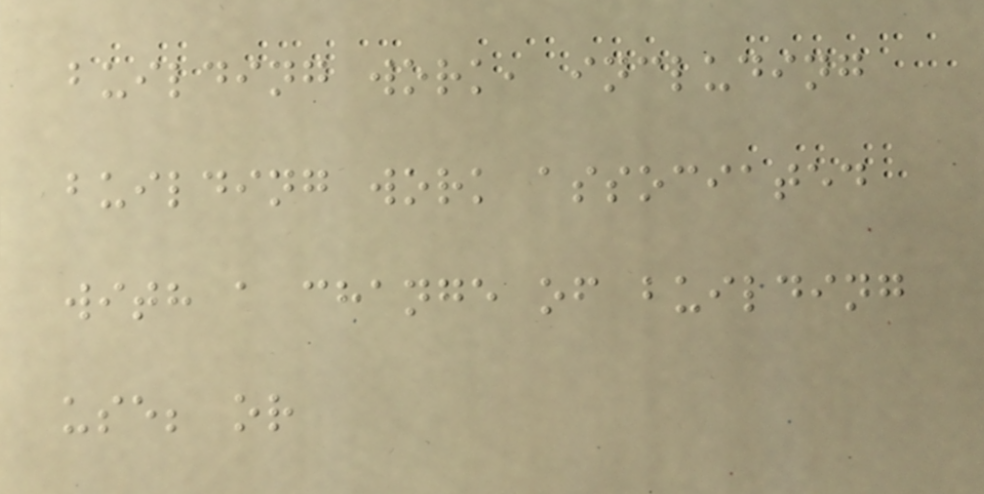building work, including
building work associated
with a change of building
use; or
